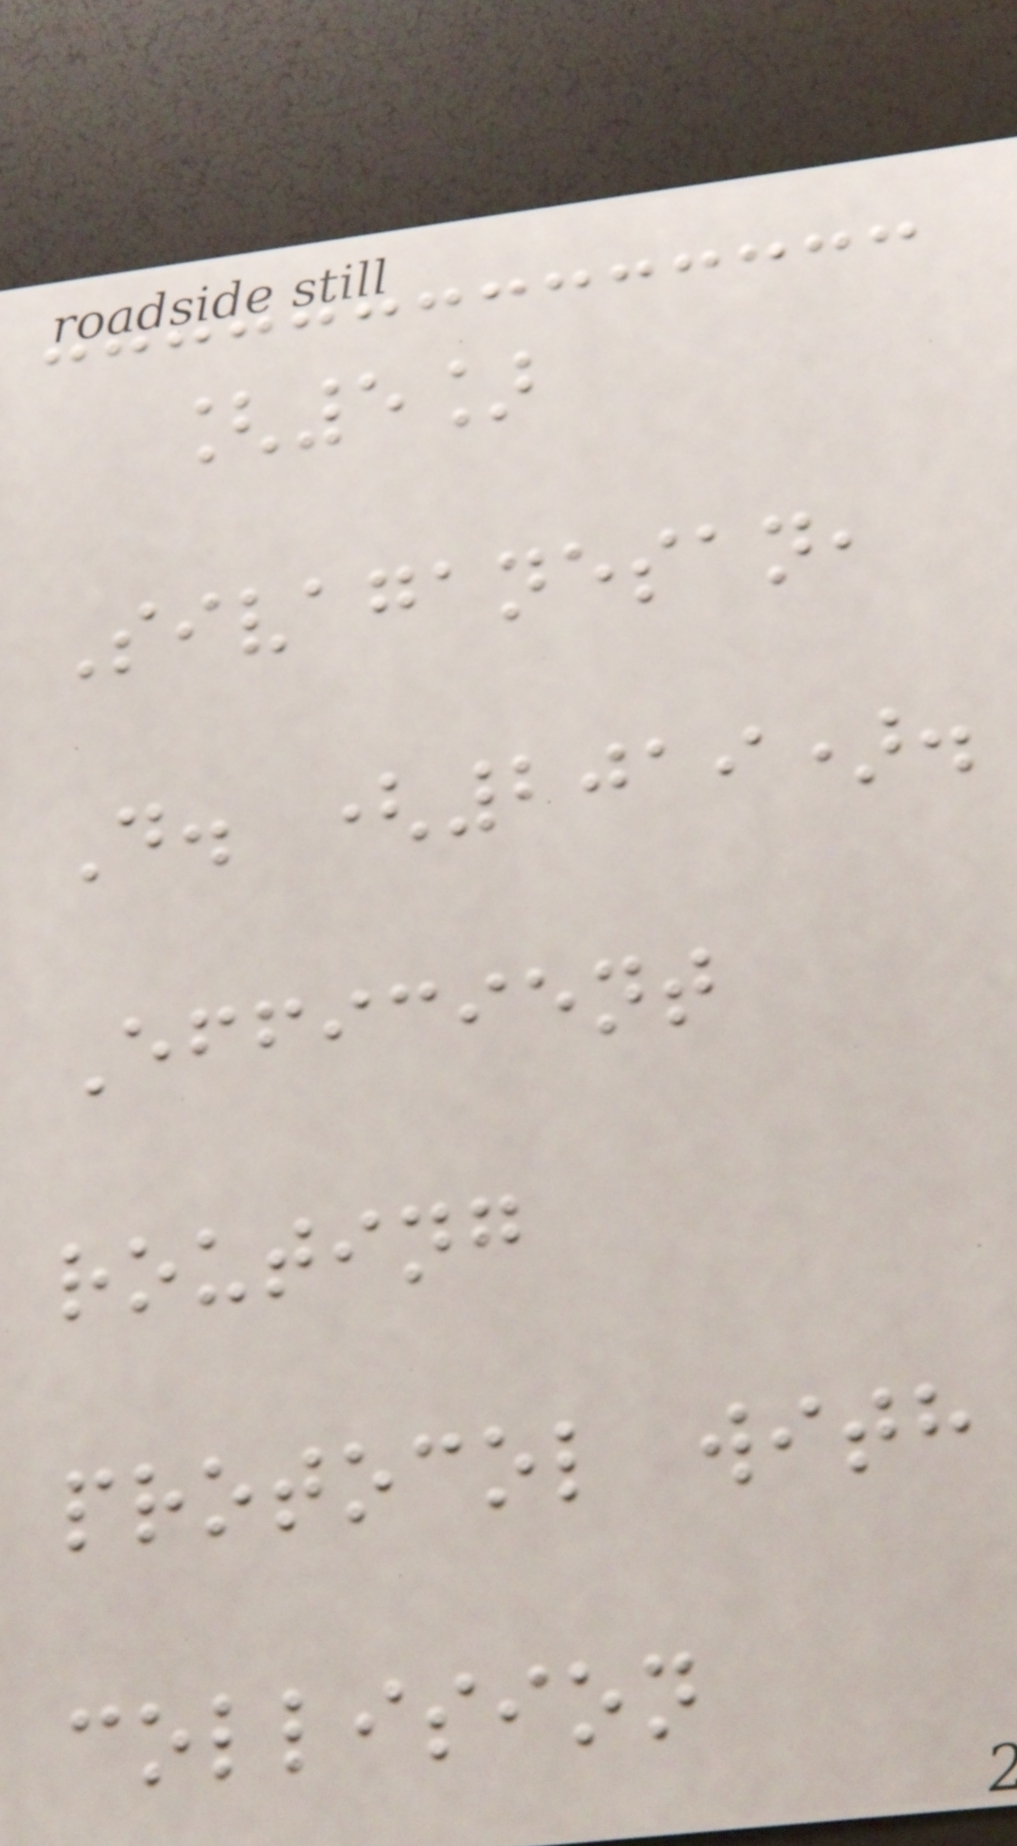[5]
Sivaganesan,
D. (2019).
Efficient
routing
protocol with
collision
